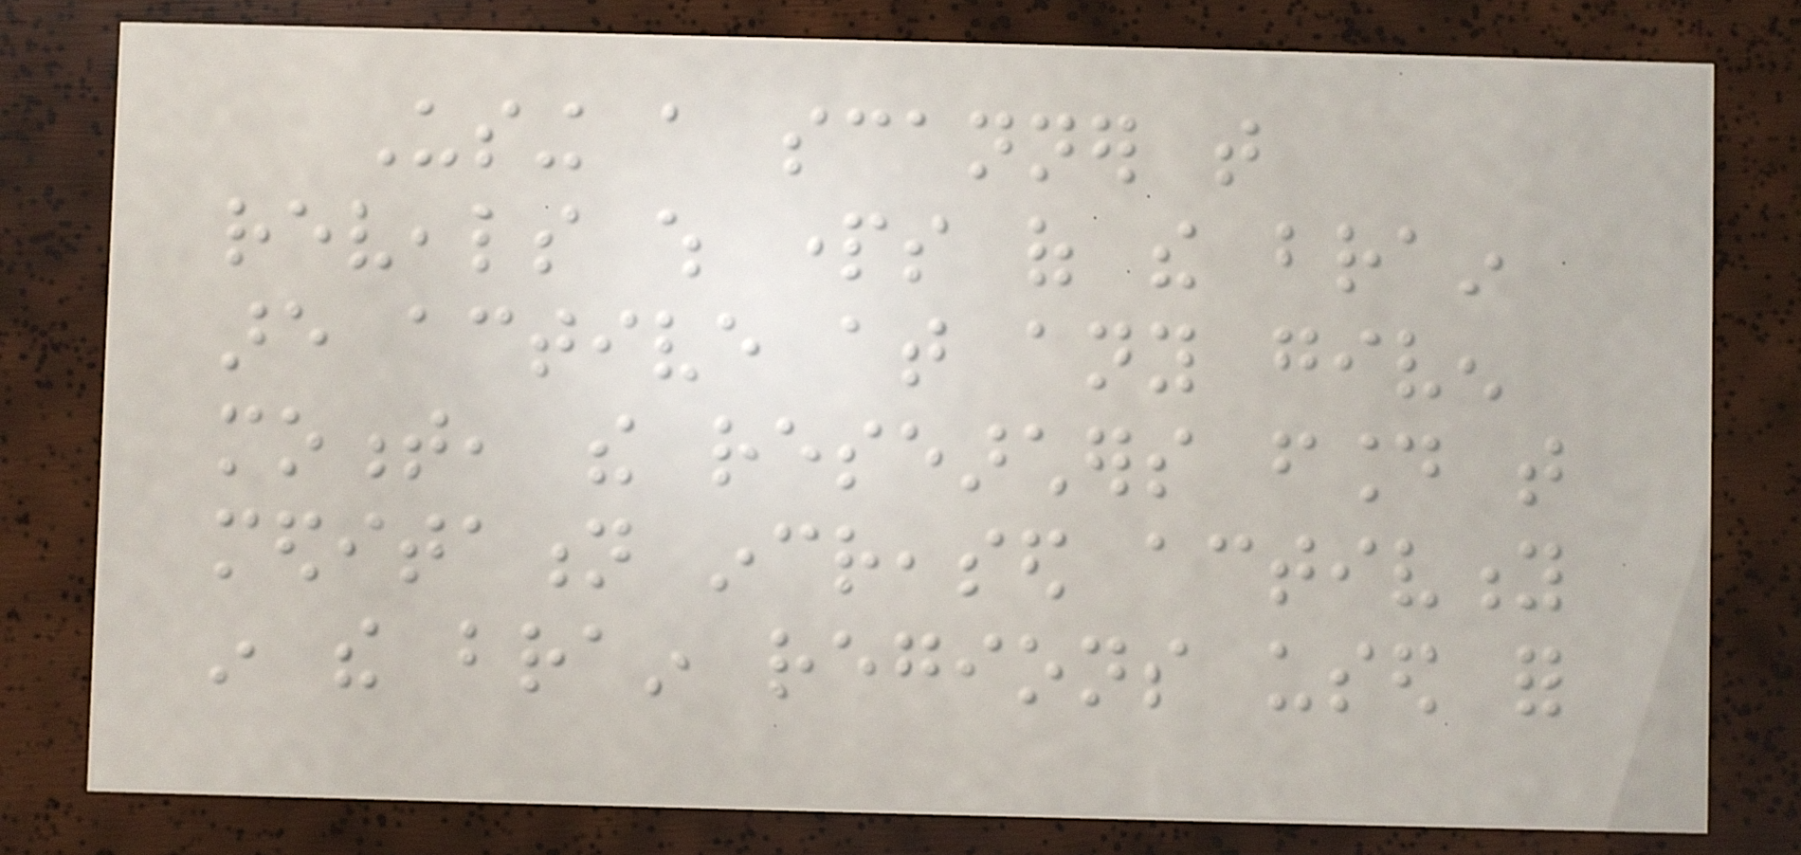Using a scanner that
reveals which parts of the brain
are active at any given
moment, the researchers found that
meditation increased activity
in the brain regions used for
